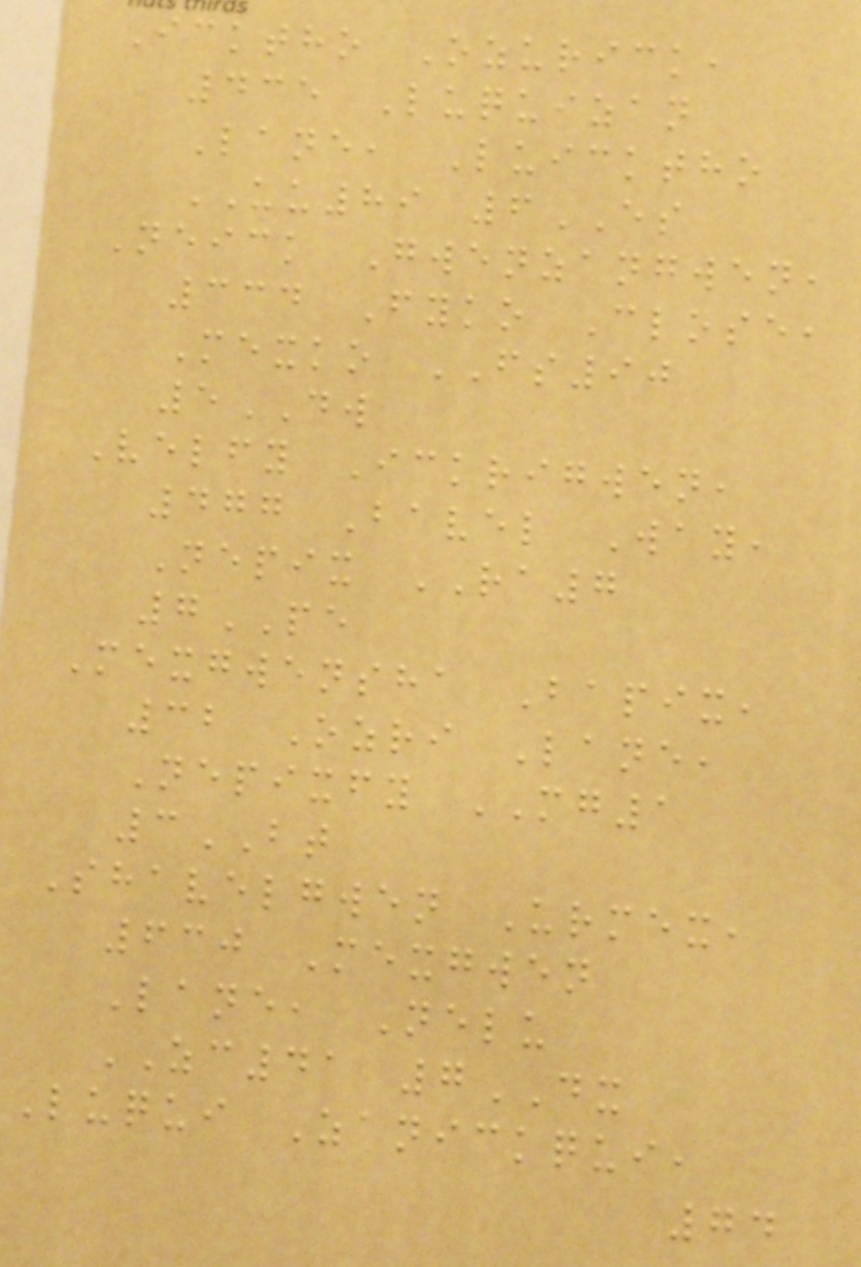Icktho Ozurick,
435 Luquizan
Lane, Luicktho
UU89 6ES
Neick Gwenzangwen,
334 Fyko Close,
Mexko FS90
5DW
Velfy Ickrigwen,
477 Bavel Way,
Nepix RA7
7PE
Mexgwensha Bapix,
32 Ozri Lane,
Nepixfy MG1
3BT
Shavelgwen Urmex,
630 Mexgwen
Lane, Nelu
ZC41 7DX
Luqui Zanickqui,
74
